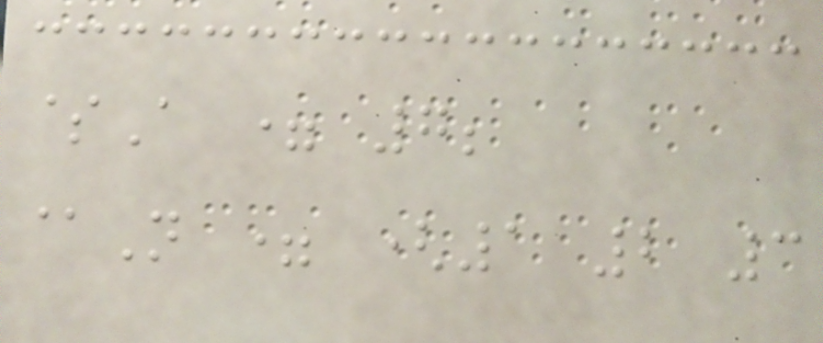$A = 7;
@N = (1 2 3
